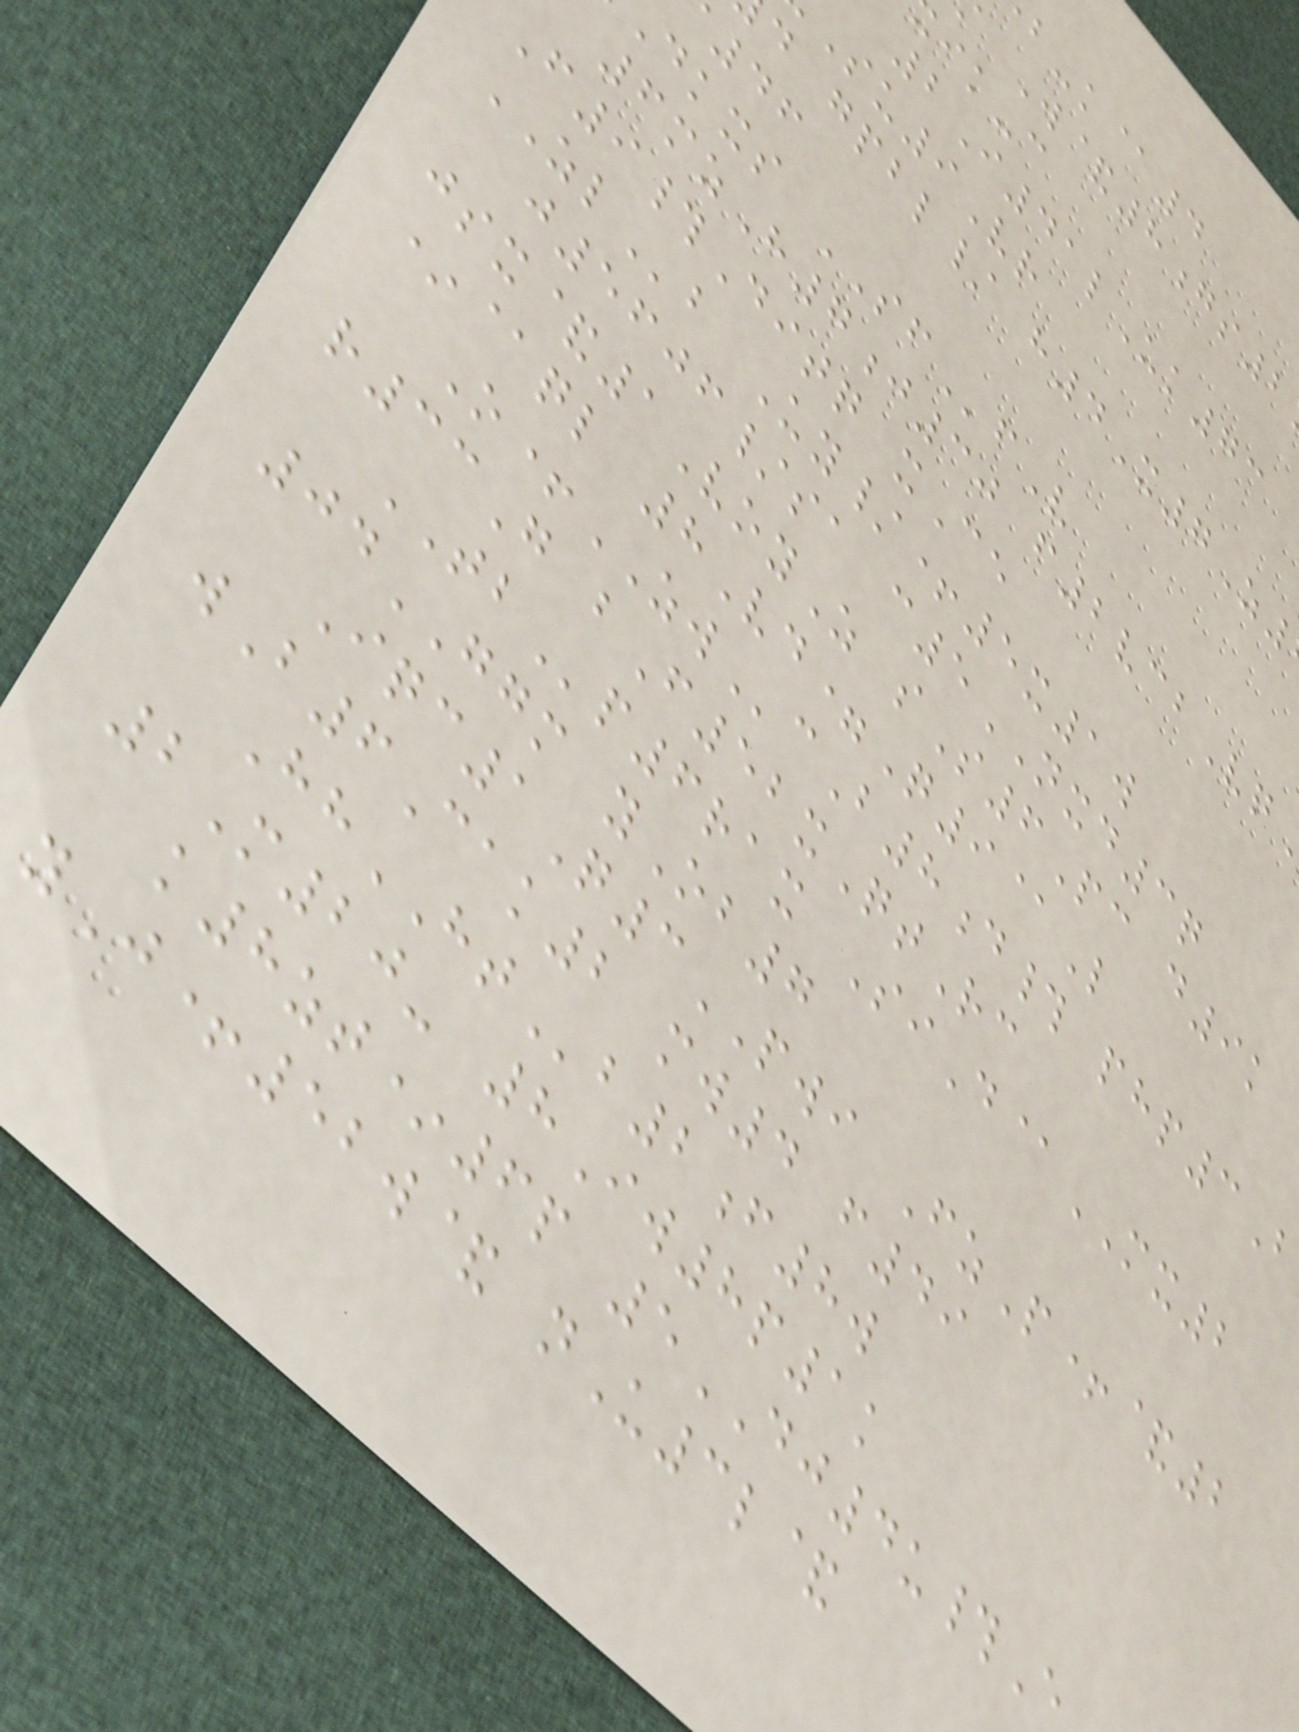-k@4
W&8gs2
ik-c
2I41lUk73
Su9Vr
d gpbl/ h4X7Z
dkxs SFfV
6mzH7j30 f2vcbVq
F9#Ditq xCe
ZLb Uy/+5x1w
j5606/sa c5NXD3q
jsx&1VoyZ sS6Pc d9k
*@ql 8Vd=Q9@L
O+ZWcB8d# php3B
r33G bF52xQtRc
TBp6rax SiD@MX2
04GGM yOb7
Iqc1Q3PWI FzP+&2
wB6Cak2 mw4 f49
HhHTb2f8w
2M20- 8Iw8p1k
k8zt*6p 5DJ4u#E
yJ+52w& nU3l&
